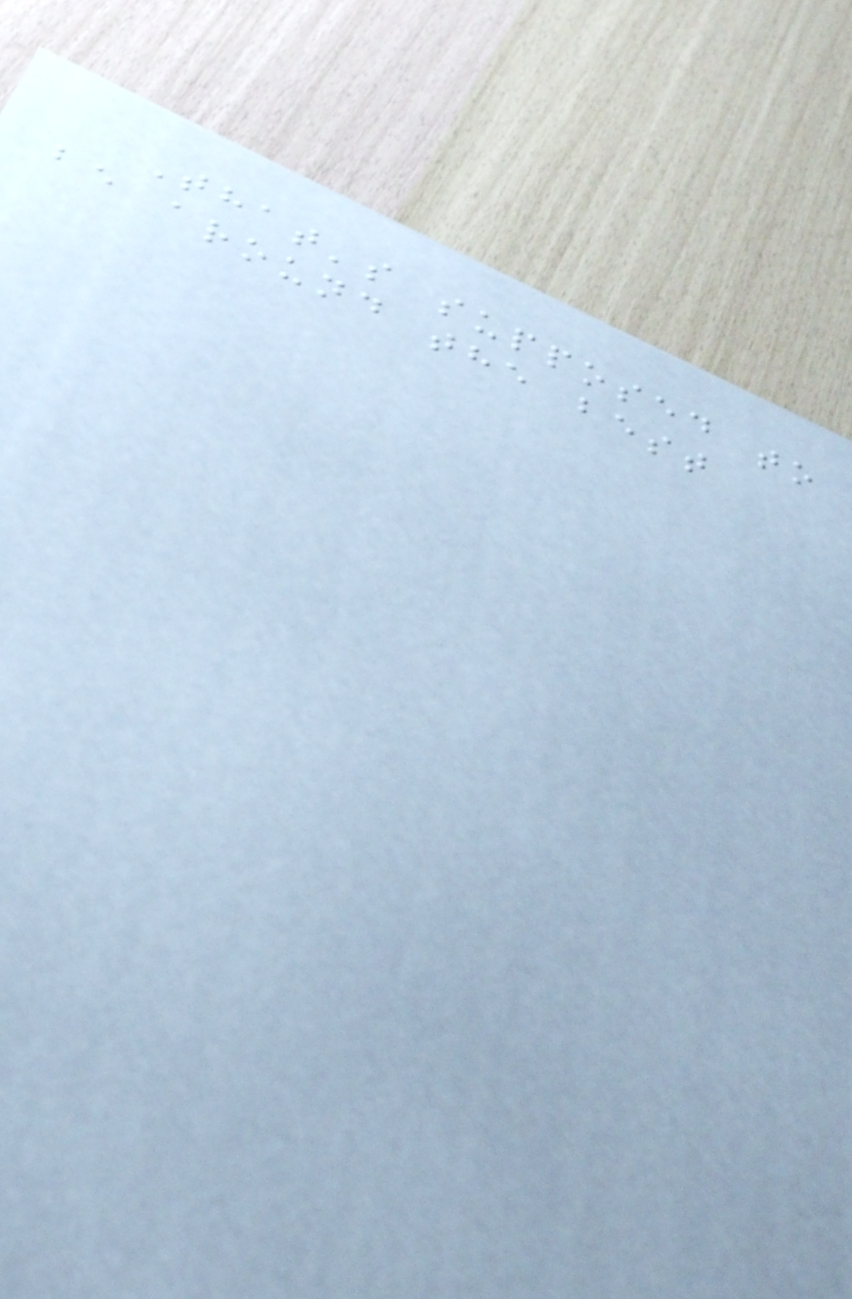That's supposed to
be around the best
